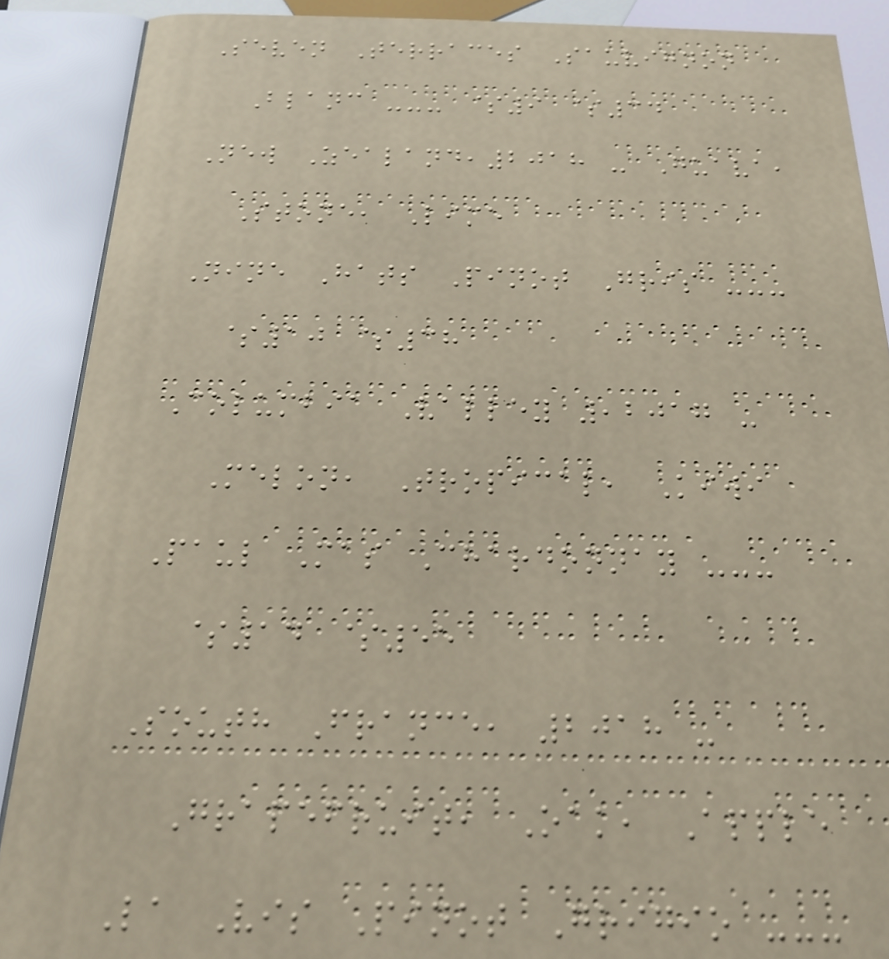Seven Terraces Sauvignon
Blanc --- $9 $34
New Zealand,2018 - Guava,
Stone, Lime
Nine Hats Pinot Gris ---
$10 $38
Columbia Valley ,2017 -
Melon, Tropical, Kiwi
Paul Mas Chardonnay ---
$14 $55
South France, 2018 -
Grapefruit, Oak, Apple
La Vis Pinot Grigio ---
